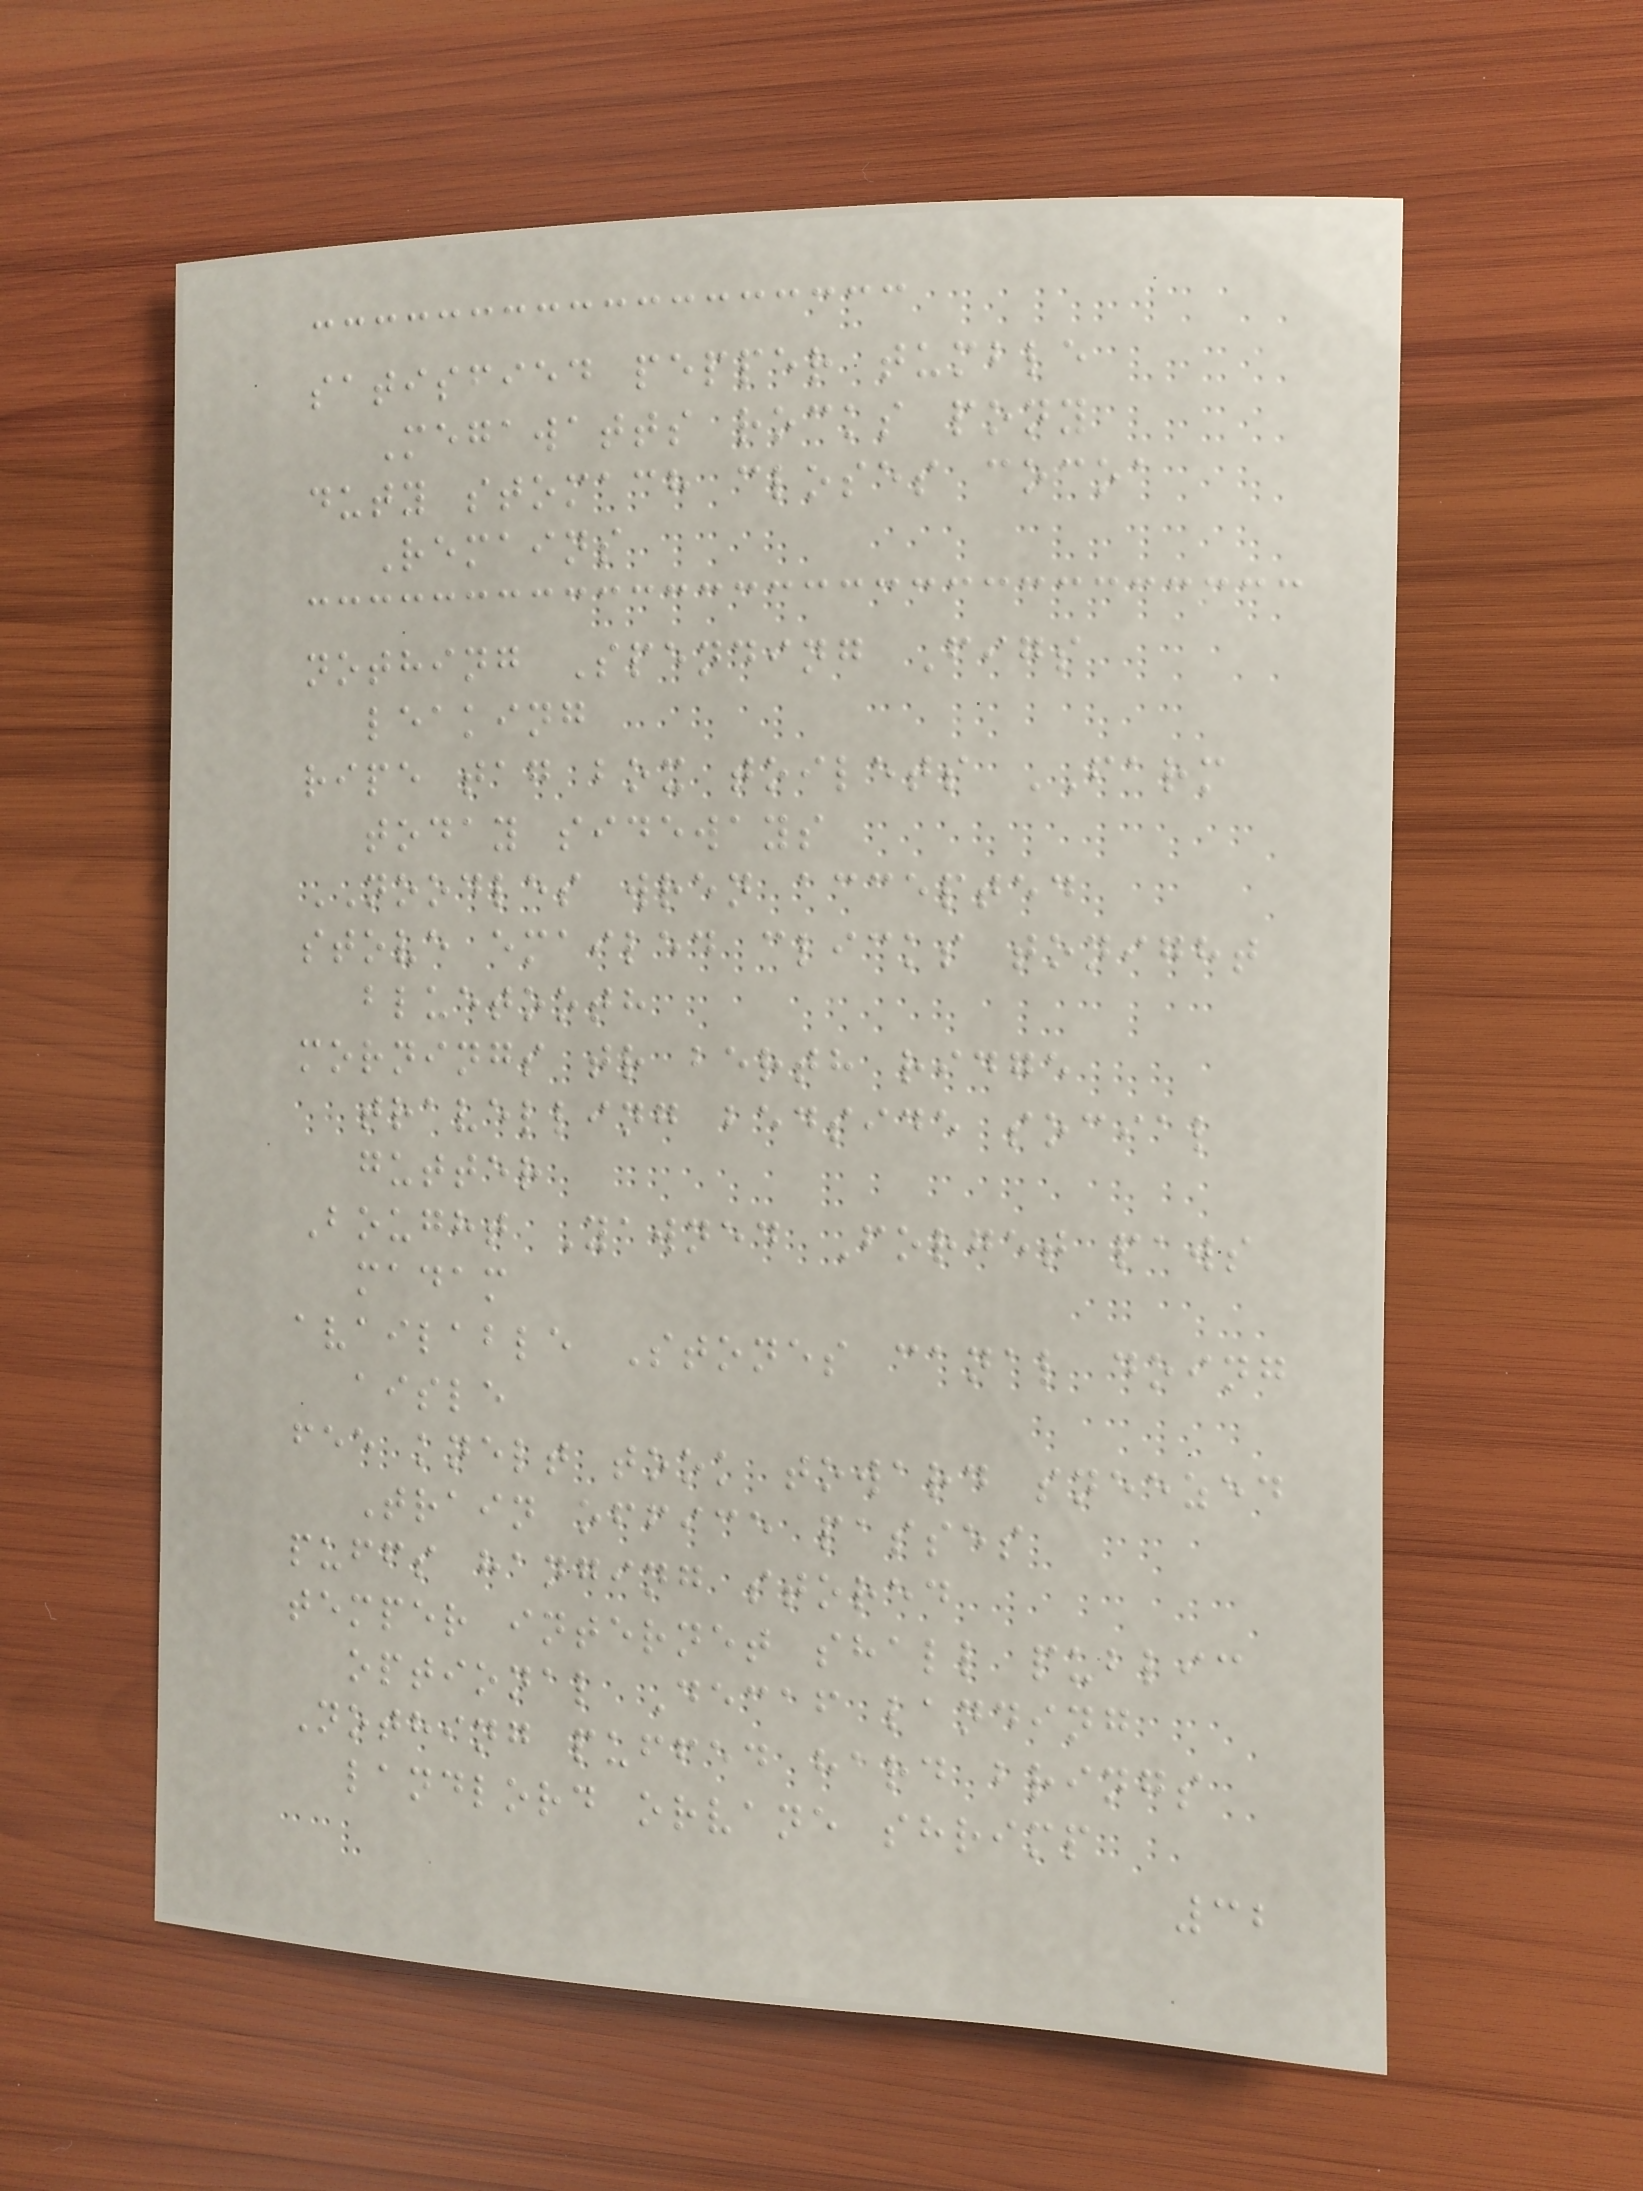satisfied pepper tumble
Megawatts rocks pony
duty stomach closes cocoa
Remains
nothing Spending Figs
leaking
ripe tag box toilets FARM
today sideways
NOODLES wren accepted
stove emailed clicks tonight
bluetooth
mornings tr berth ridge
travelling bedside social
gutter
Bought Yawned Forget paws
madam
available Stones canal doing
aisle
fee knelt took toward sneezed
Train office passes
puffs hanging stored
temper internet shall public
optional Decaf landing
Nothing puffed hard brings
landlord orvane shrimp
32
